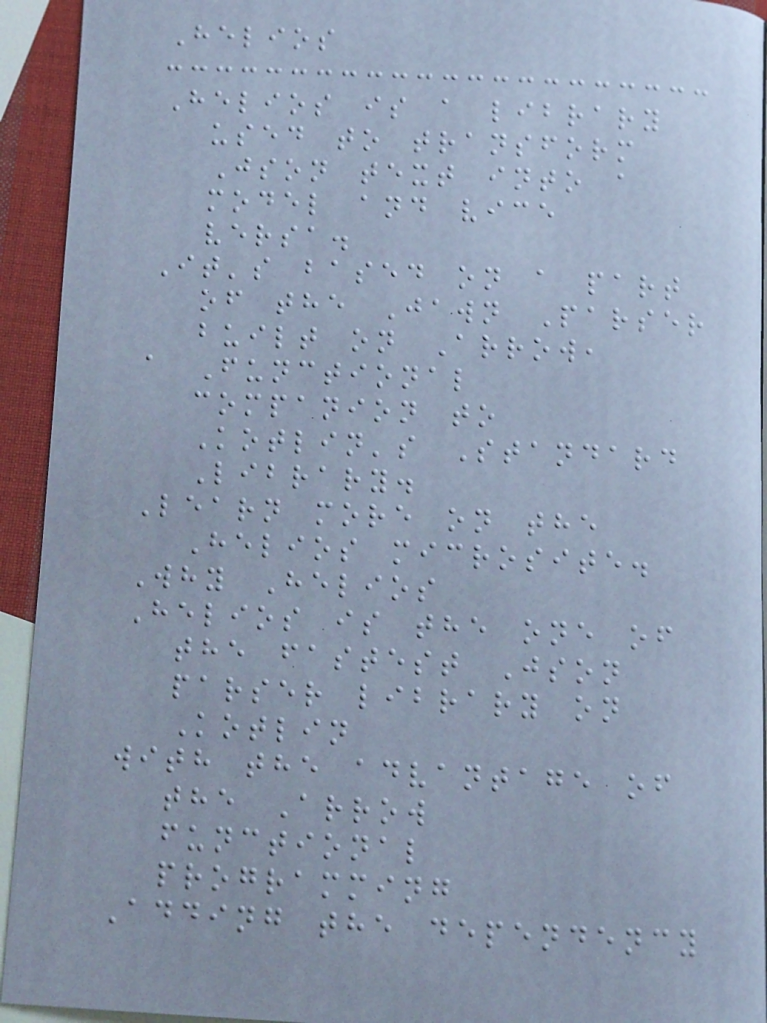Helios
Helios is a library
used to transform
Json text into a
model and vice
versa.
It's based on a part
of the Jawn Parser
built on Arrow,
a Functional
companion to
Kotlin's Standard
Library.
Learn more on the
Helios microsite.
Why Helios
Helios is the one of
the fastest Json
parser library on
Kotlin
with the advantage of
the Arrow
functional
programming
Adding the dependency
